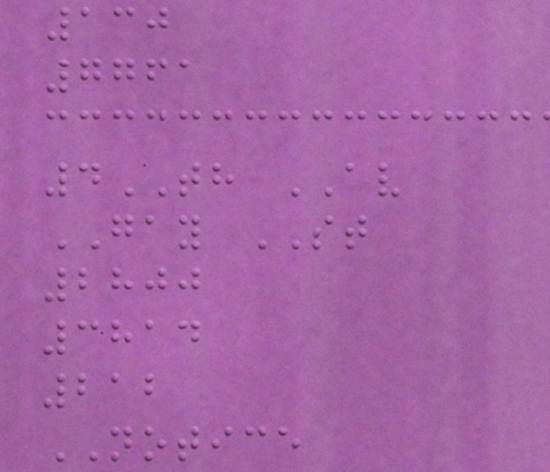130
7761
4TH AV
GAY ST
2800
3814
212
NOTICE
